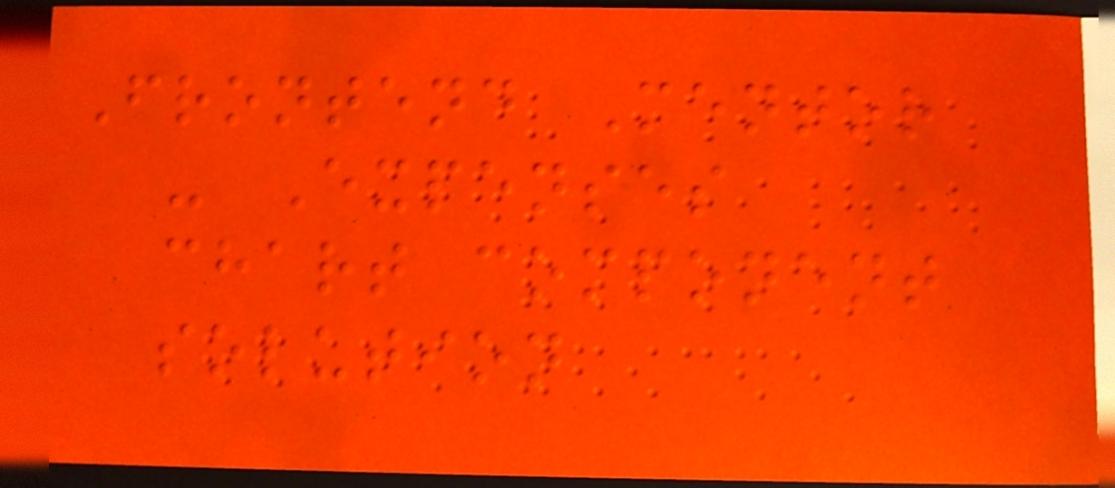Frontend Mentor
- Expenses
chart component
solution
